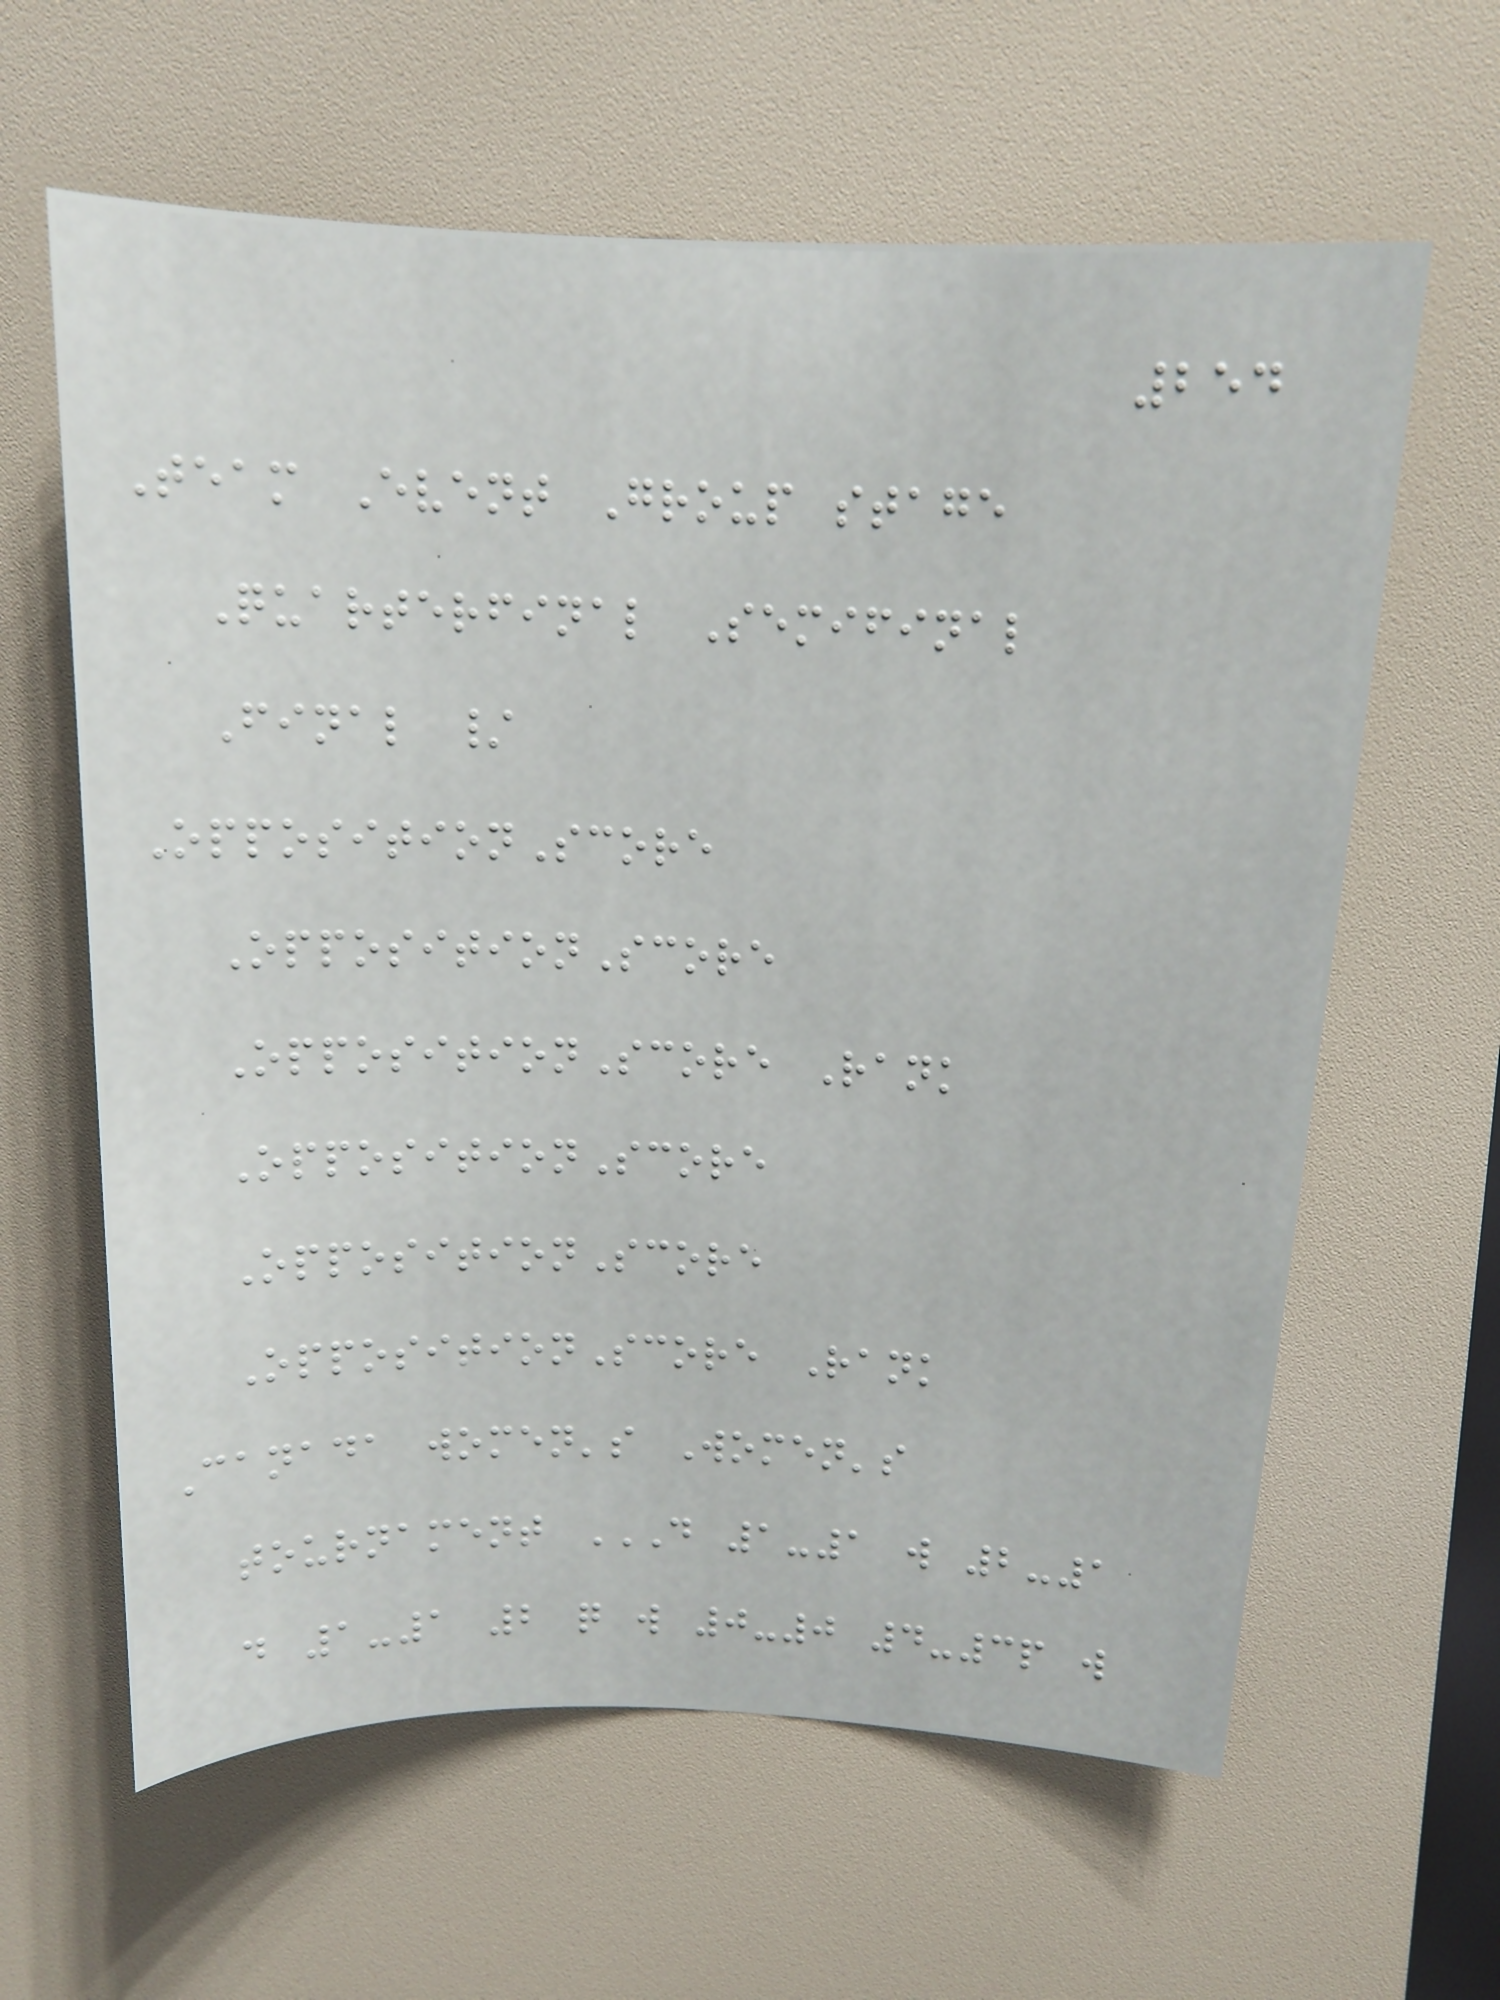254
Team Event Group stage
Quarterfinal Semifinal
Final /
OppositionScore
OppositionScore
OppositionScore Rank
OppositionScore
OppositionScore
OppositionScore Rank
Canada women's Women's
tournament D 1-1 W 2-1
D 1-1 2 Q W 0-0 4-3P W
